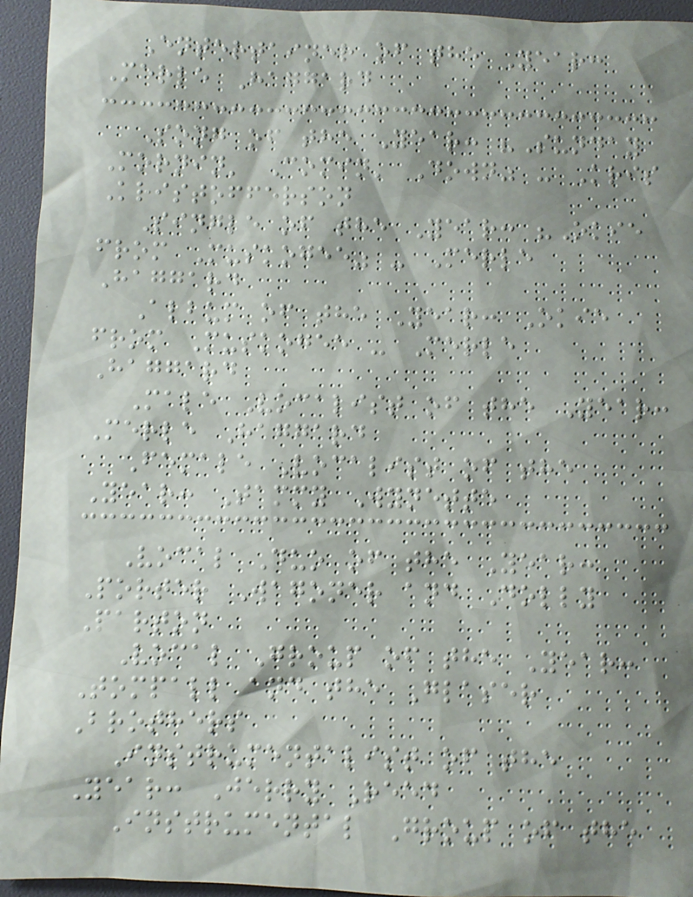Entertainer of the Year:
Merle Haggard
Song of the Year: "Sunday
Mornin' Comin' Down" - Kris
Kristofferson
Single of the Year: "Okie
from Muskogee" - Merle
Haggard
Album of the Year: Okie
from Muskogee - Merle
Haggard
Male Vocalist of the Year:
Merle Haggard
Female Vocalist of the
Year: Tammy Wynette
Vocal Duo of the Year:
Porter Wagoner and Dolly
Parton
Vocal Group of the Year:
Tompall and the Glaser
Brothers
Instrumentalist of the
Year: Jerry Reed
Instrumental Group of the
